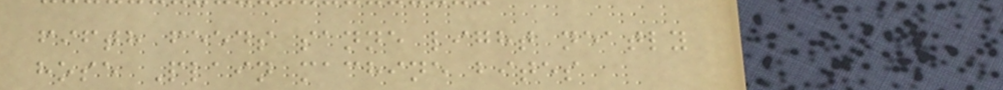fifth feeds sanne light neatly
hose Plain machine bites
